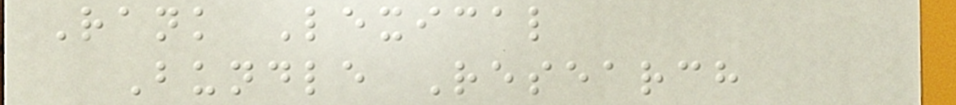Rank Lexical
Bundle Research
